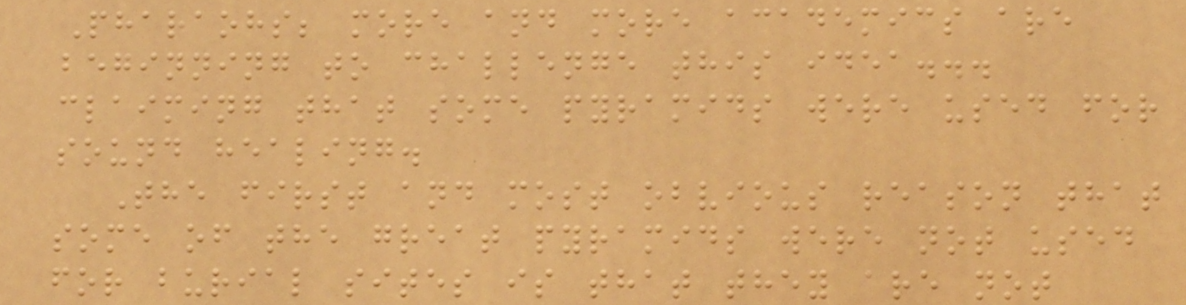Pharaohs; more and more academics are
beginning to challenge this idea...
claiming that some pyramids were used for
sound healing.
The first and most obvious reason that
some of the great pyramids were not used
for burial sites is that they are not
